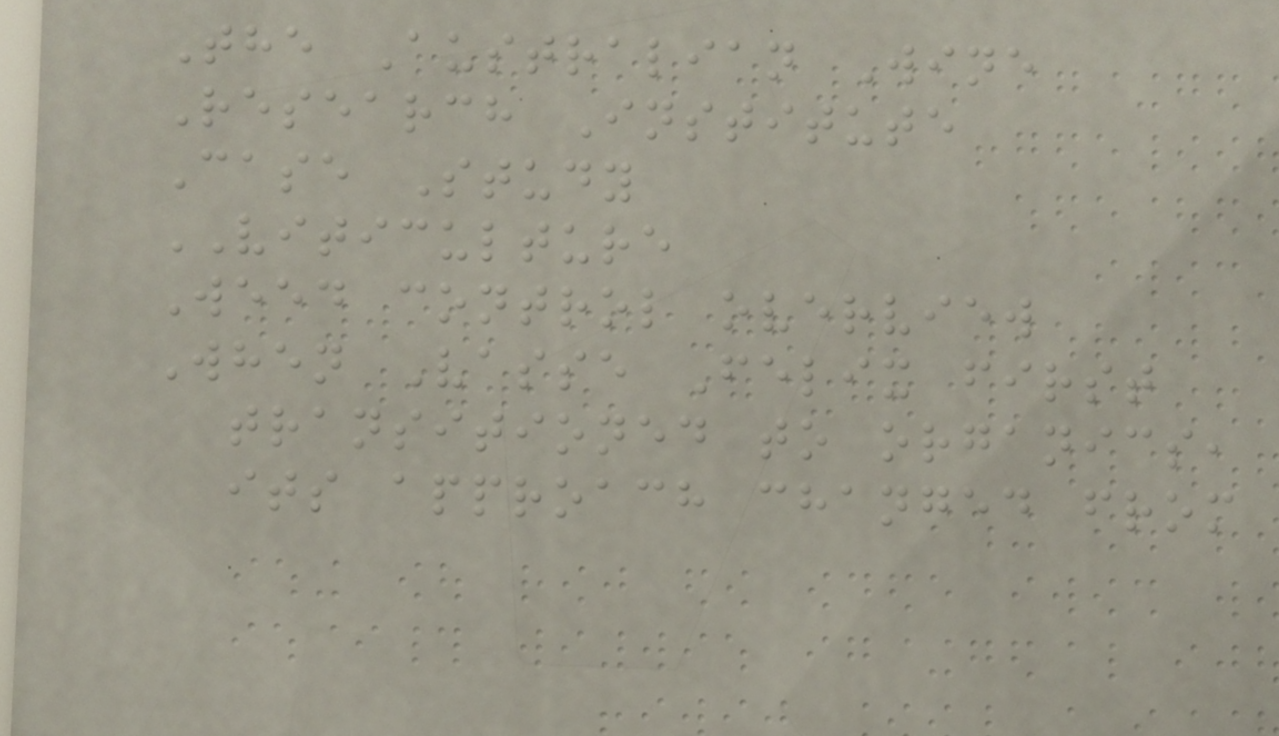The Australian Wine
Research Institute
Case Study
VITICULTURE
Weed control overview
When Vasse Felix first
transitioned to organics,
its approach changed from
